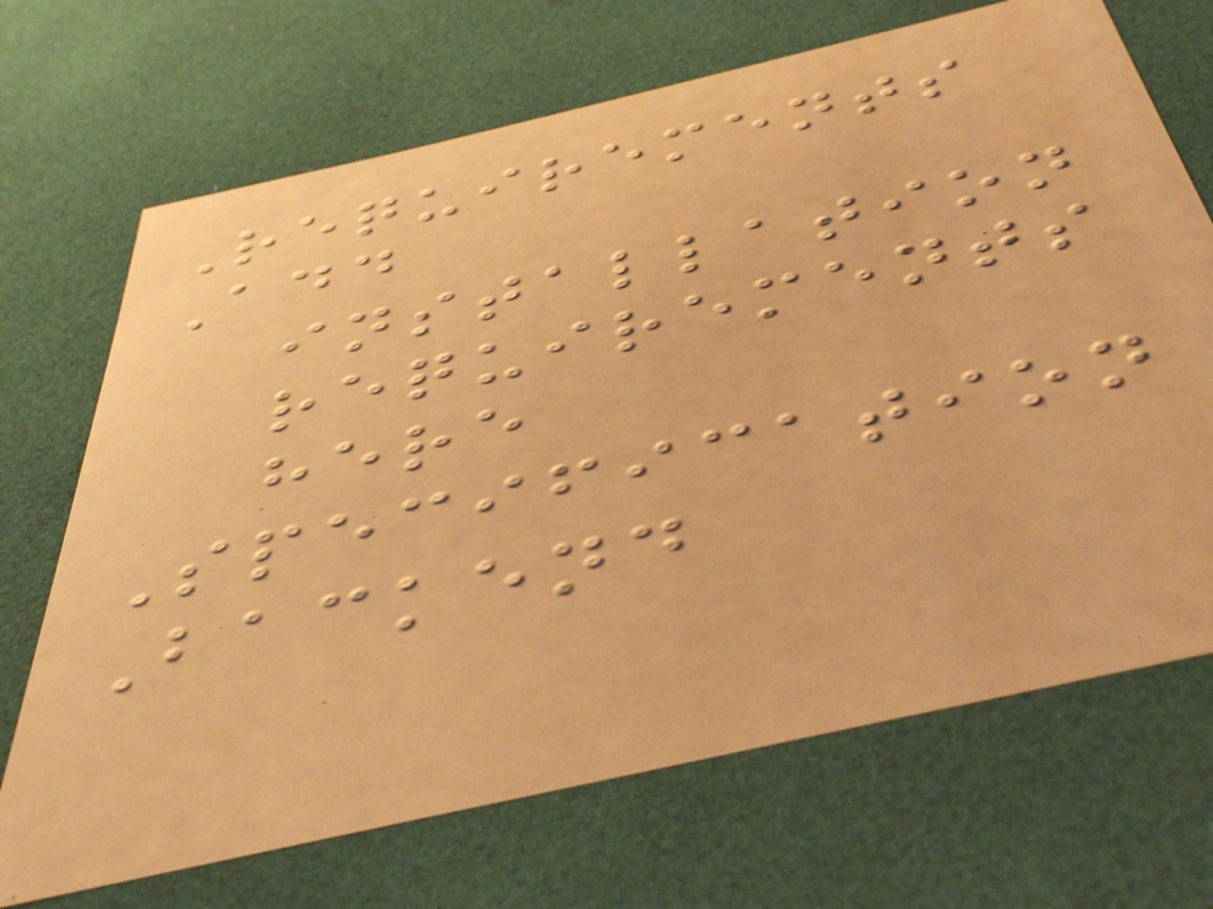Requirements
Add
installation
requirements
here
Specification
Backend
